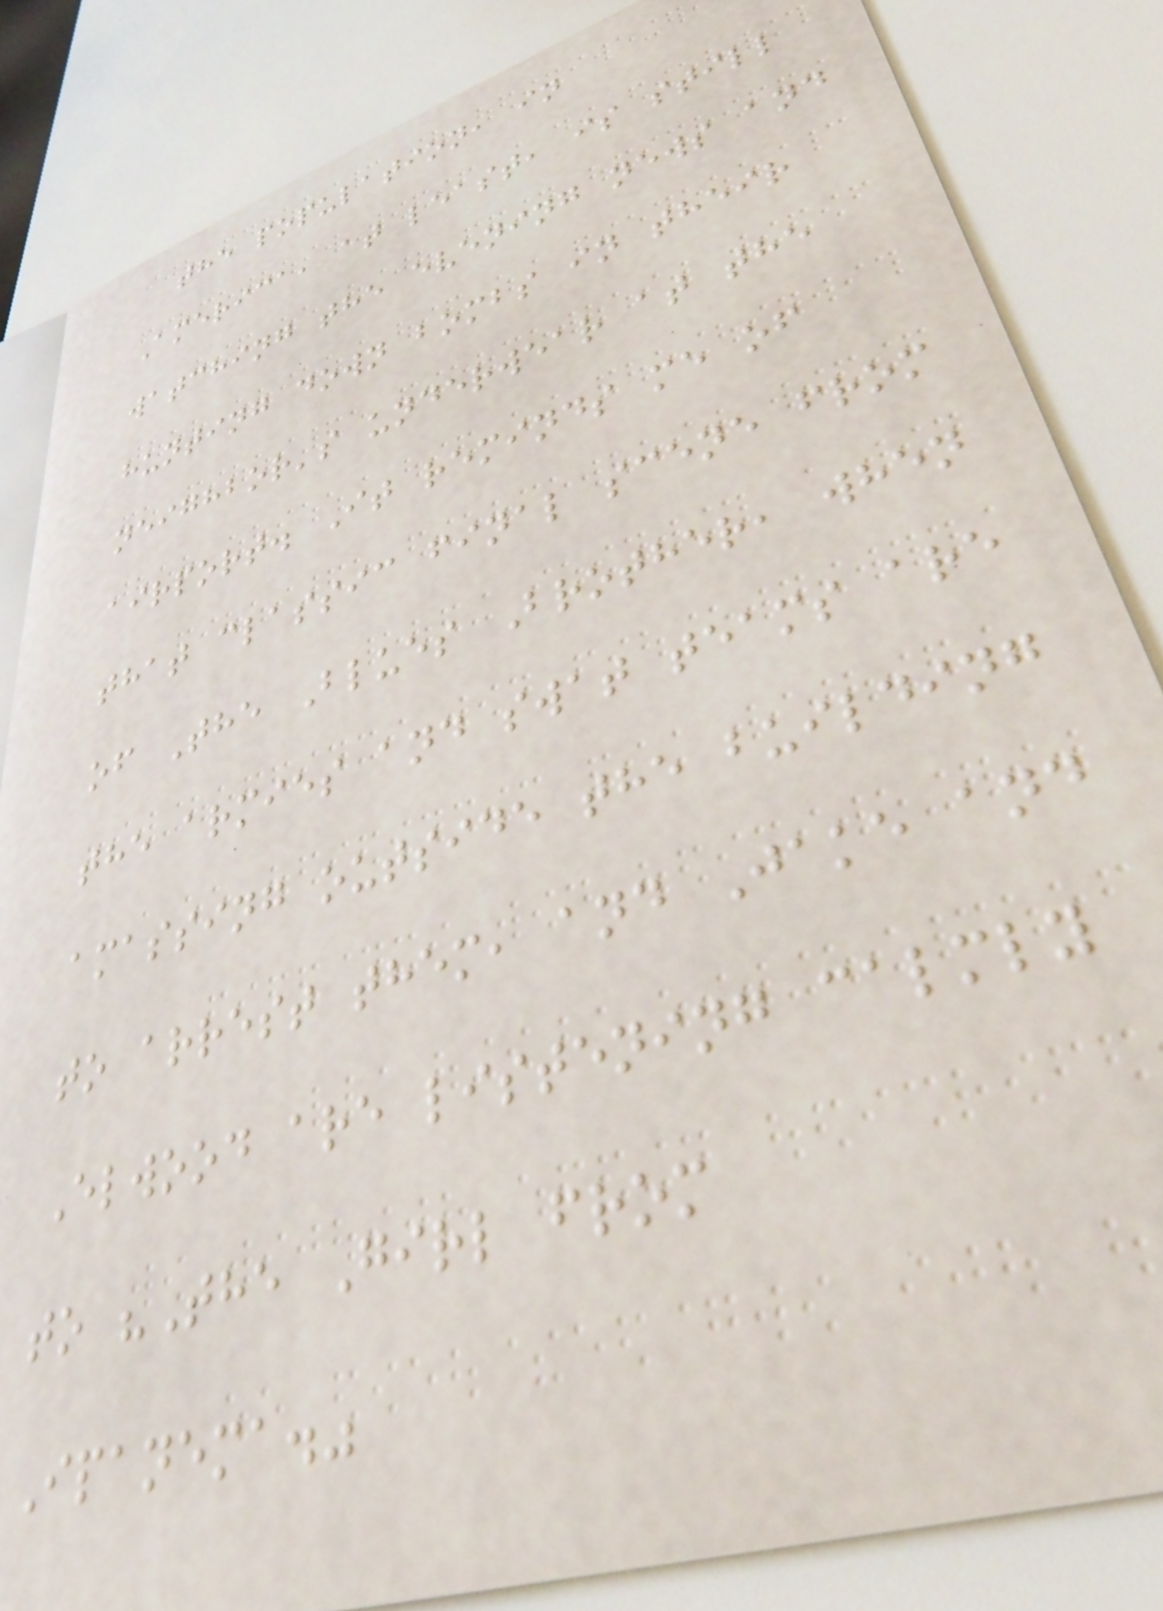the population, in
America, at least, is still
watching the evening news and
hunting down bombs in their
neighbor's underwear at the
airport. It reminds me of
that classic final scene from
of The Blues Brother, when
the armies and swat teams are
amassing outside the building
to arrest them, and Jake and
Elwood are listening calmly
to "The Girl from
Ipanema."
